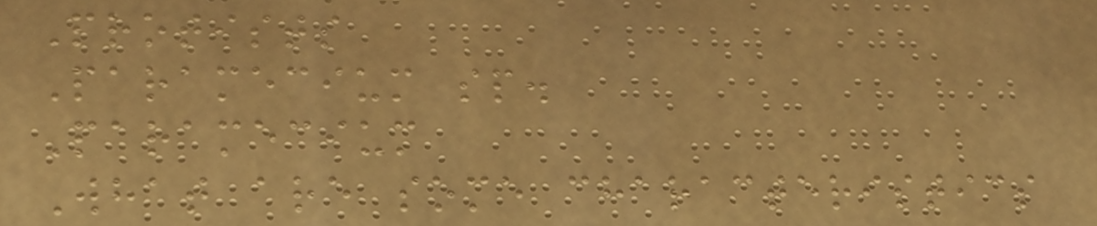Protists
Paramecium sp.
Paramecium
What are some characteristics
